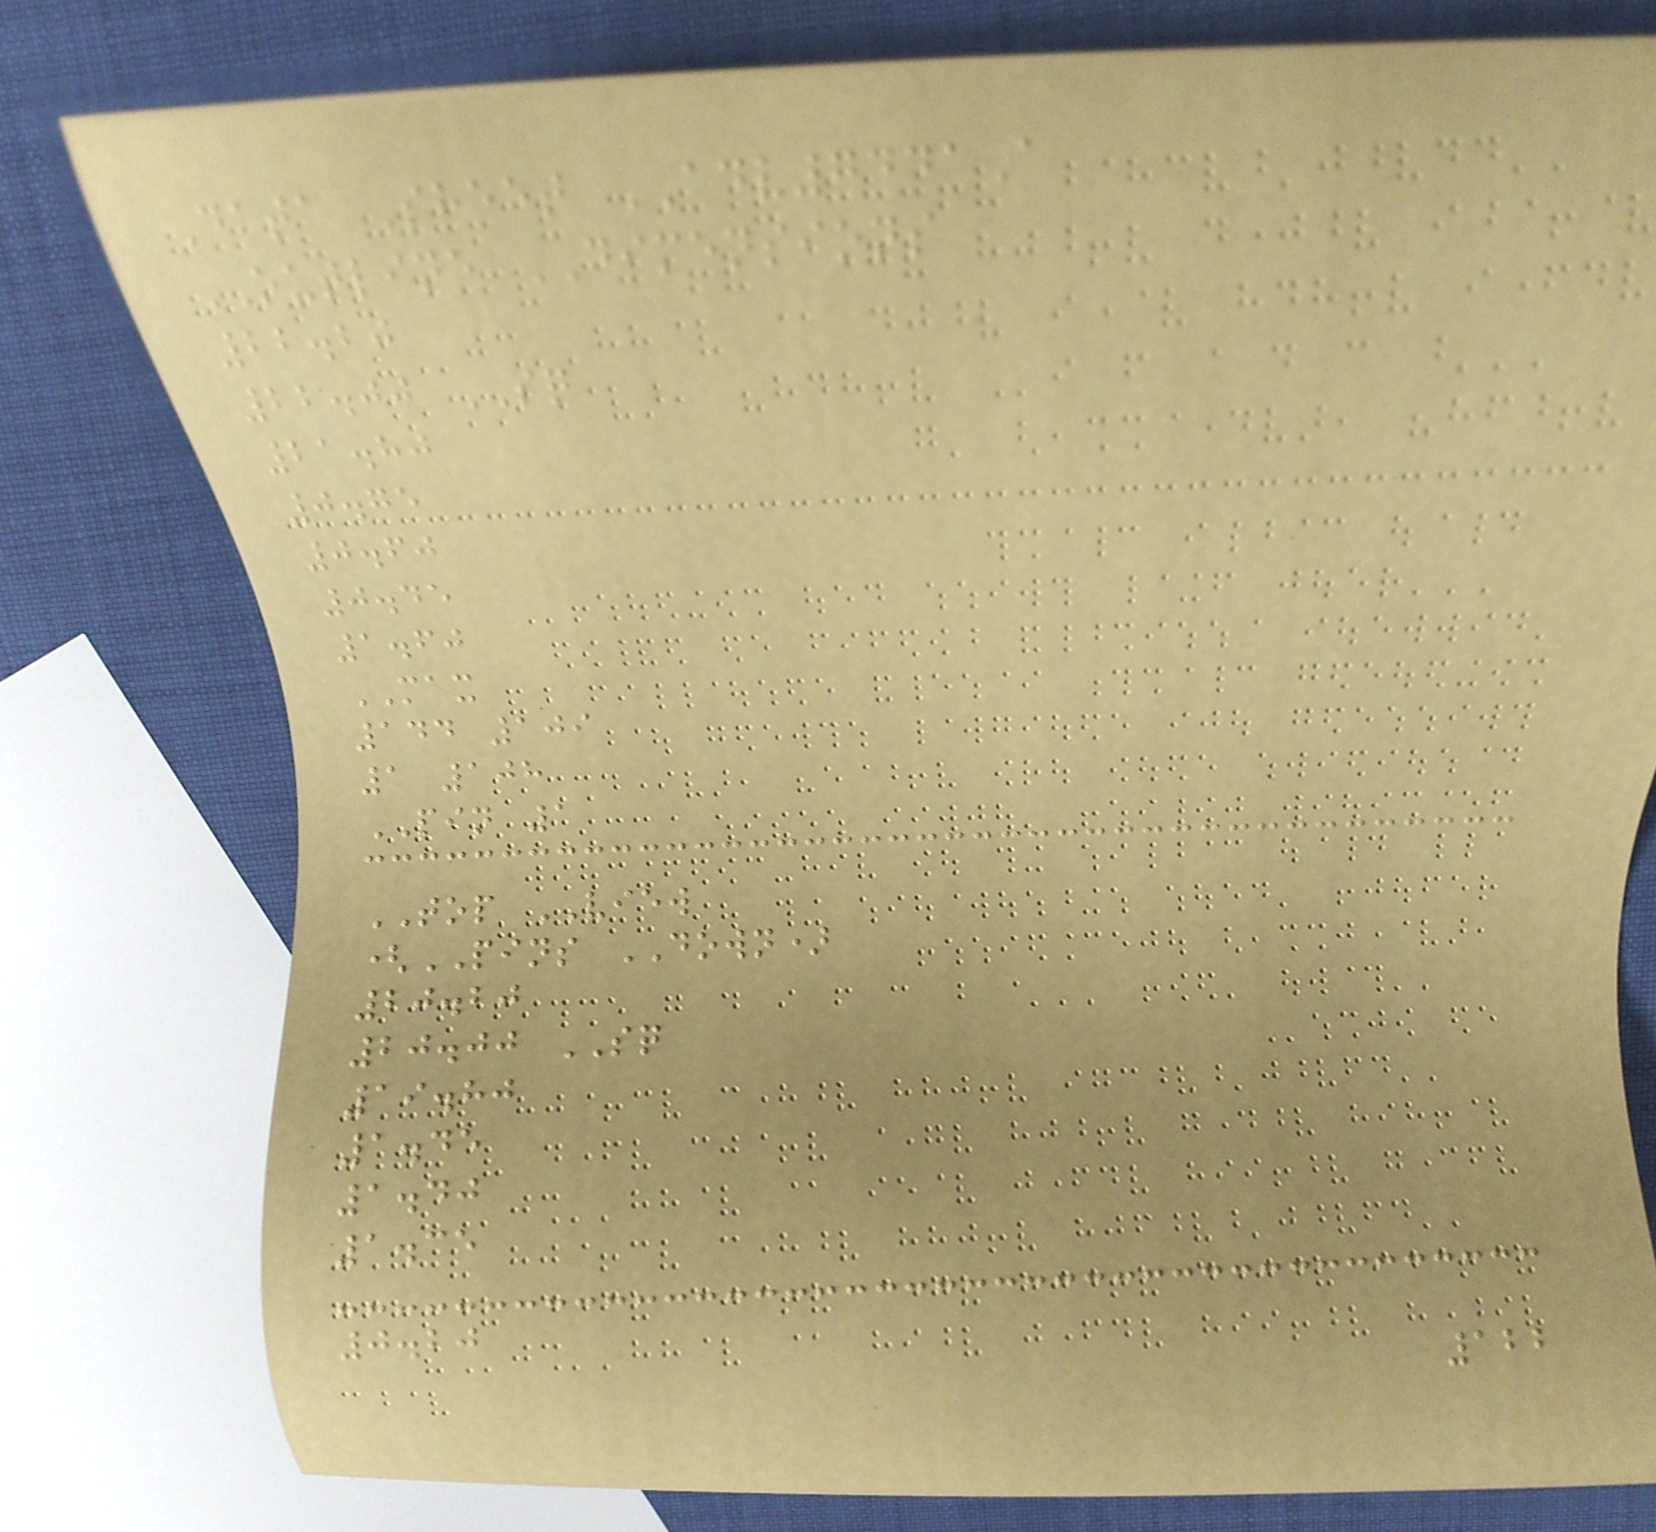Data Sheet ADV7441A
OUTLINE DIMENSIONS
22.20
22.00 SQ
21.80
0.75
0.60
0.45
1.60
MAX
144 109
1 108
PIN 1
TOP VIEW
(PINS DOWN)
20.20
20.00 SQ
19.80
1.45
1.40
1.35
0.20
122
